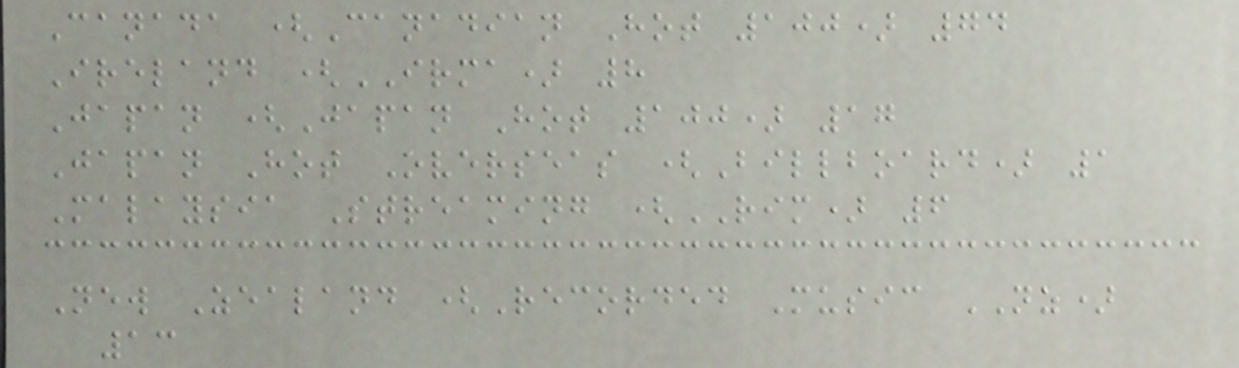Canada (Canadian Hot 100) 74
Ireland (IRMA) 8
Japan (Japan Hot 100) 17
Japan Hot Overseas (Billboard) 1
Malaysia Streaming (RIM) 6
New Zealand (Recorded Music NZ)
13
